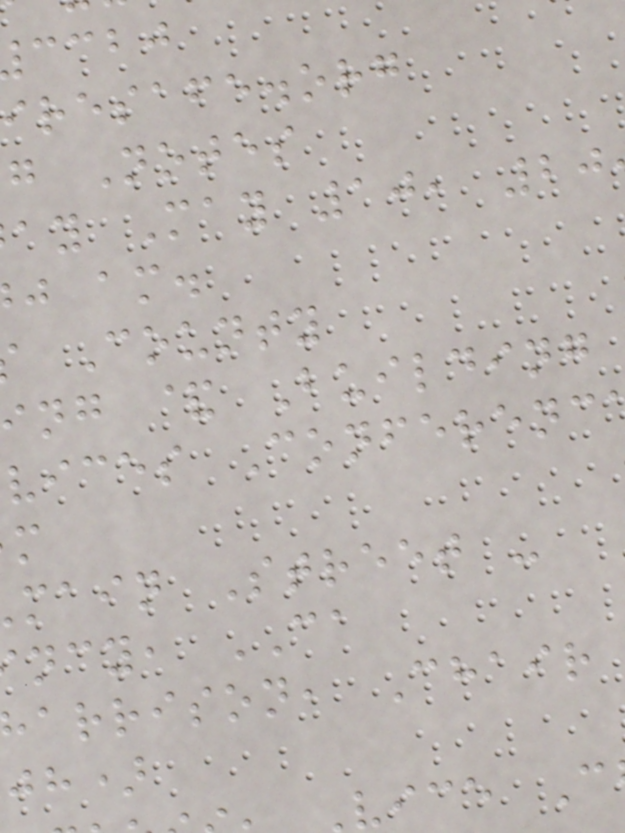ccbj
iresafe.org
g Notes
ay May 10, 20
j am.
County
ng & Building
vices Conferenc
main Street -
ncy, CA
arrison, Chair
jh)
vice C
